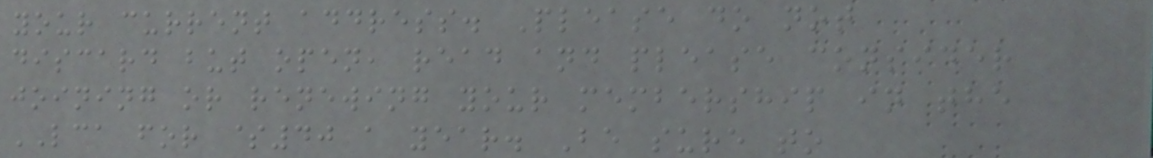your current address. Please do not
discard but open, read and please consider
joining or renewing your membership in the
LCA for $40 a year. Be sure to
